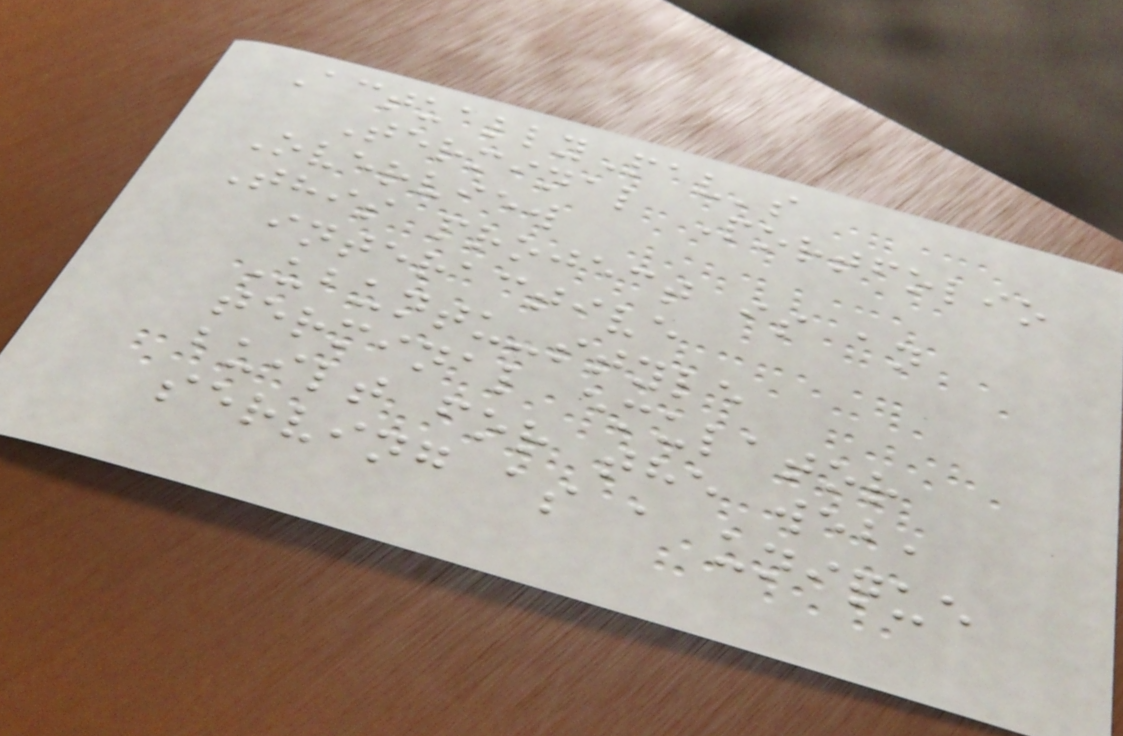ActuallyPav's
Terminal Portfolio
Overview
This project is an
interactive
Ubuntu-style
terminal emulator
built for the web,
serving as a unique
